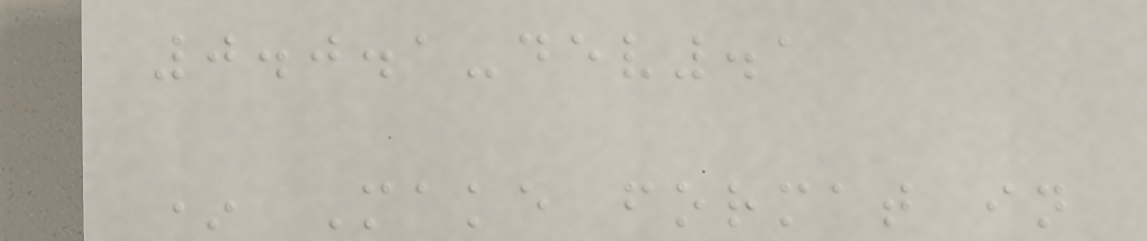0.0.1-dev.1
* Make format in
